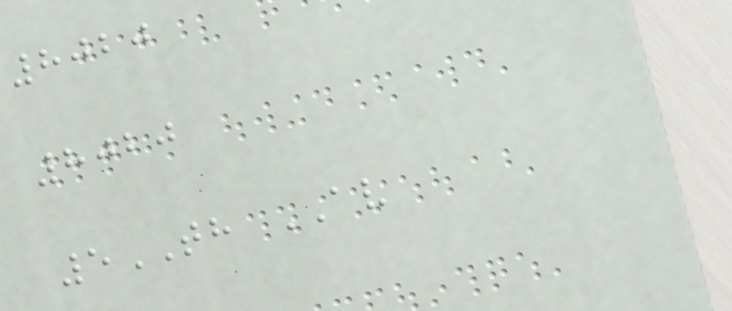8020
8020
5TH AV
